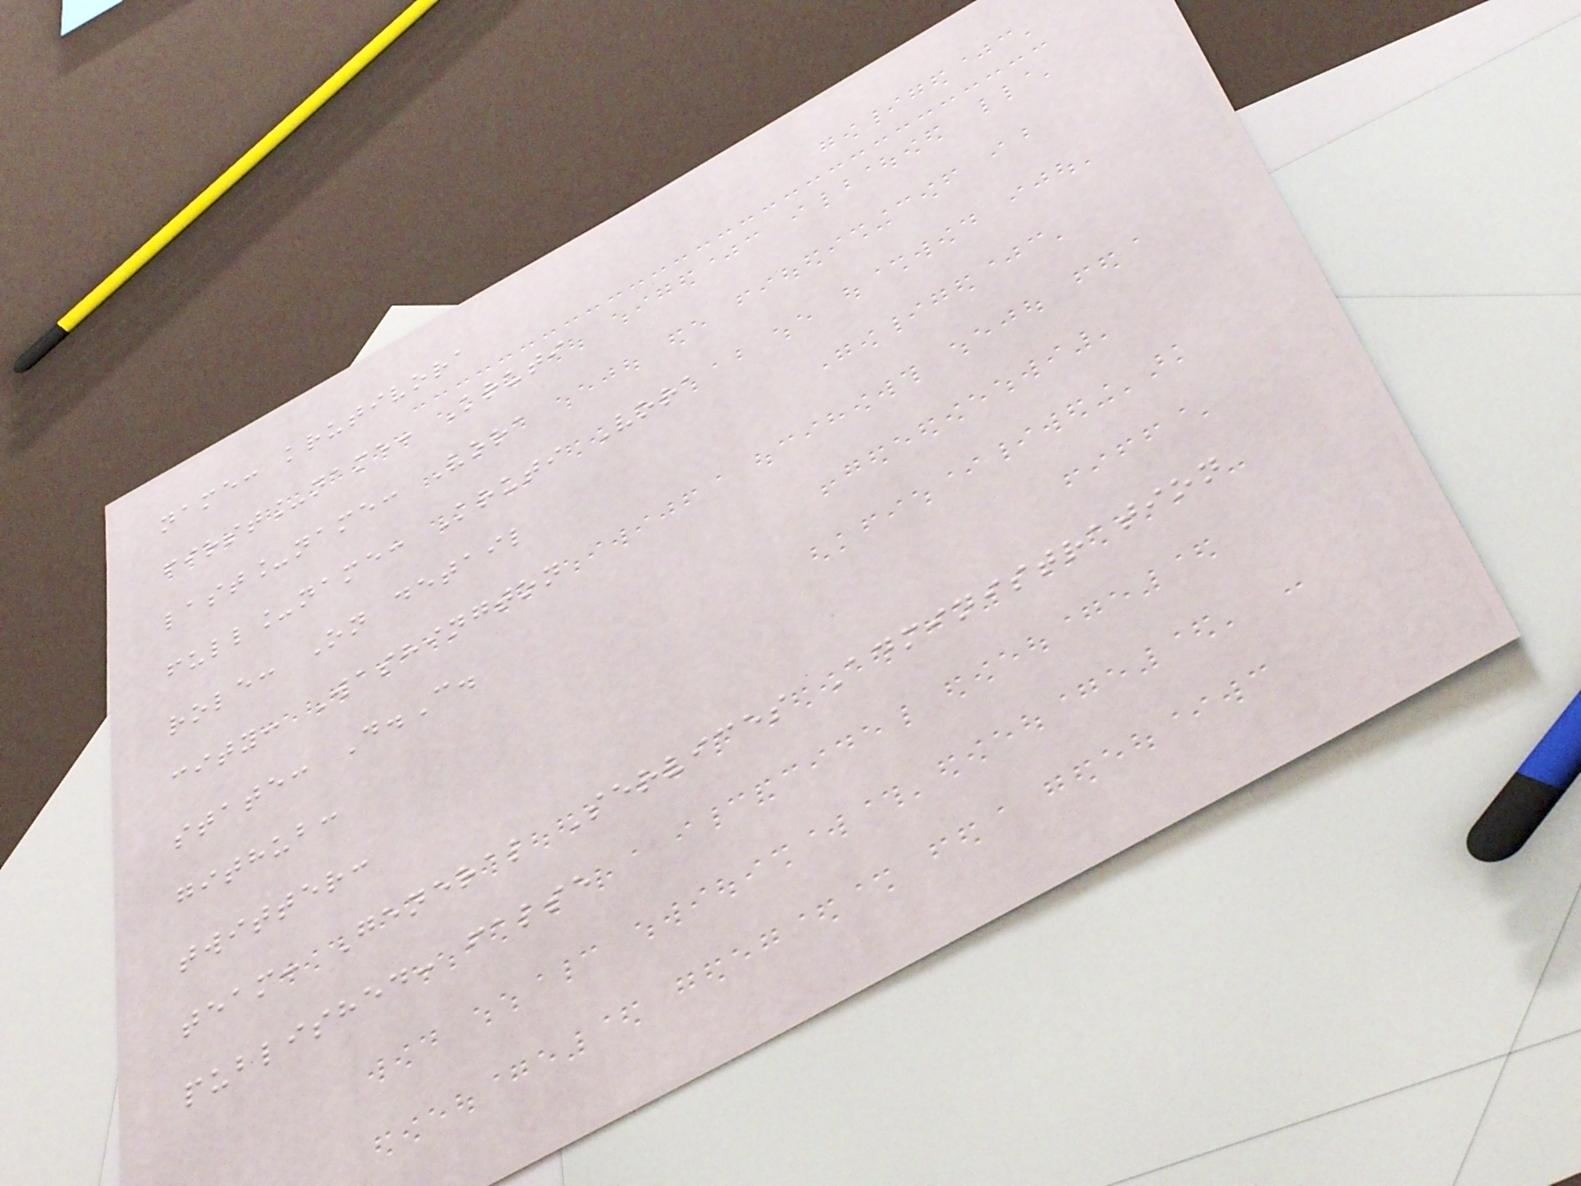name: krutivora
first_name: Kruti
last_name: Vora
full_name: Kruti Vora
role: On detail
city: Washington
state: D.C.
github:
twitter:
team: General Services Administration
published: false
